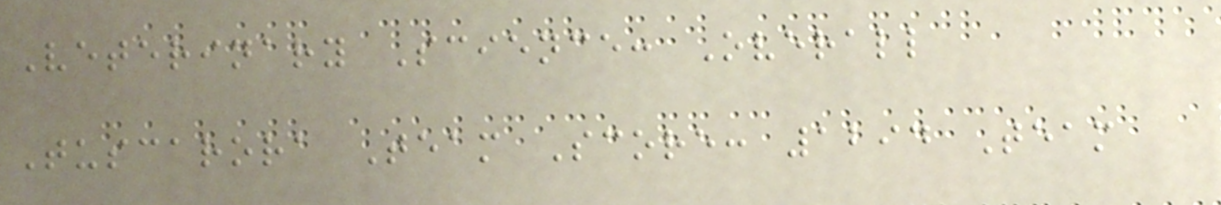Veterinary Science: Overall
Tuscarora Team Score: 1294 Team
